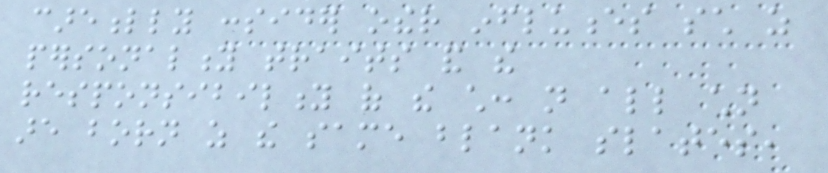carefully consider other influences such as
personality traits and the
responsibility of the child: not all children
are born as the same blank slates,
